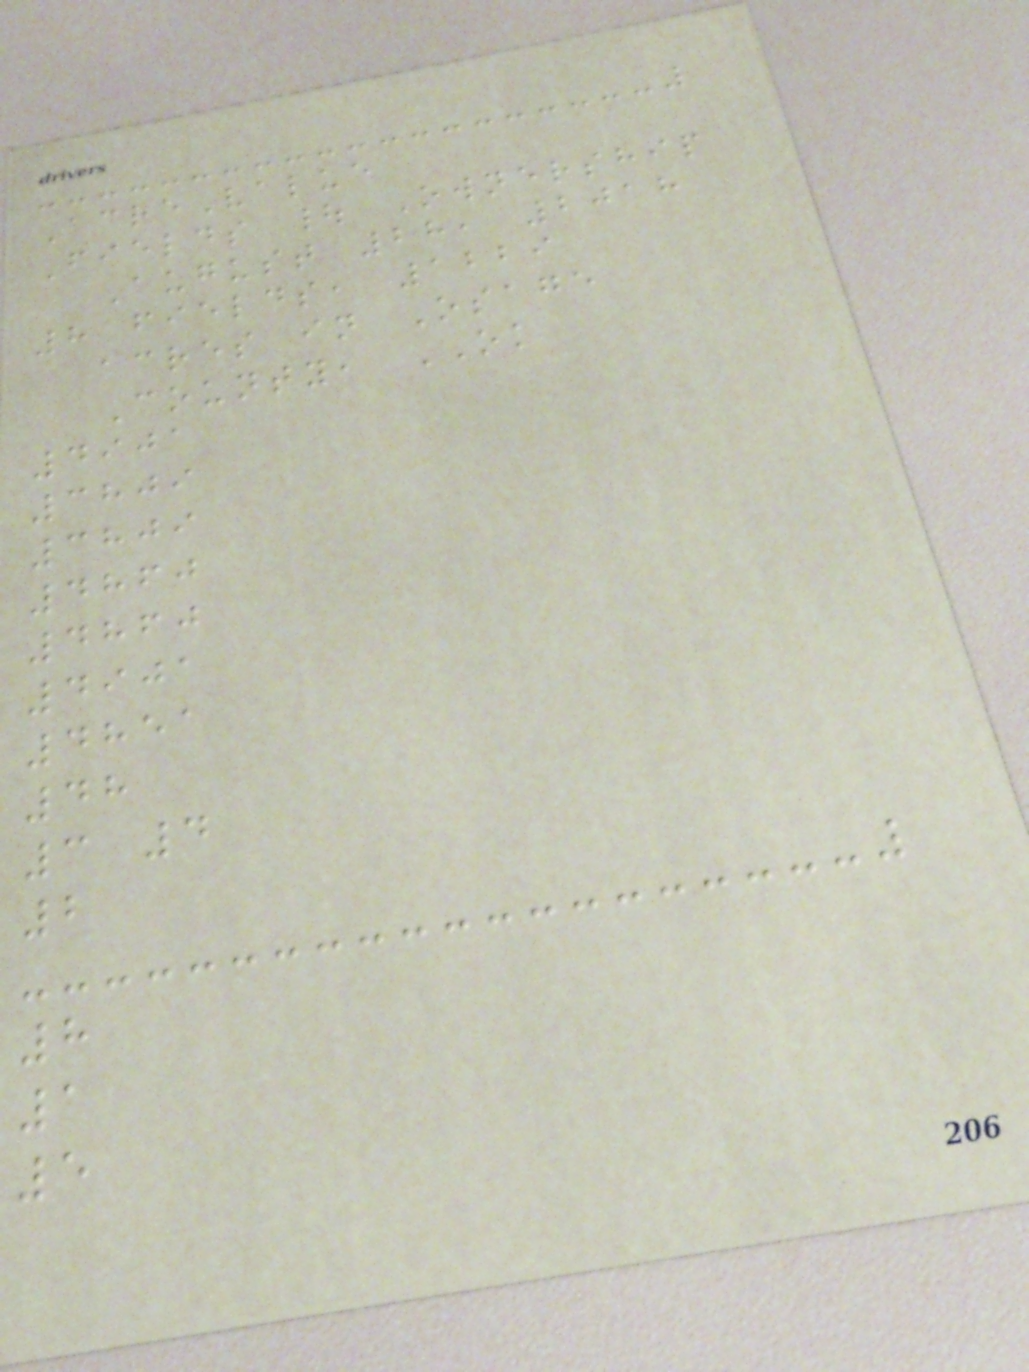AcreValue
Fields | Ownership
August 28, 2018
8 fields, 1229
acres in Osage
County, OK
4901
3809
3809
4860
4860
4901
4851
48
3 4
2
8
1
5
